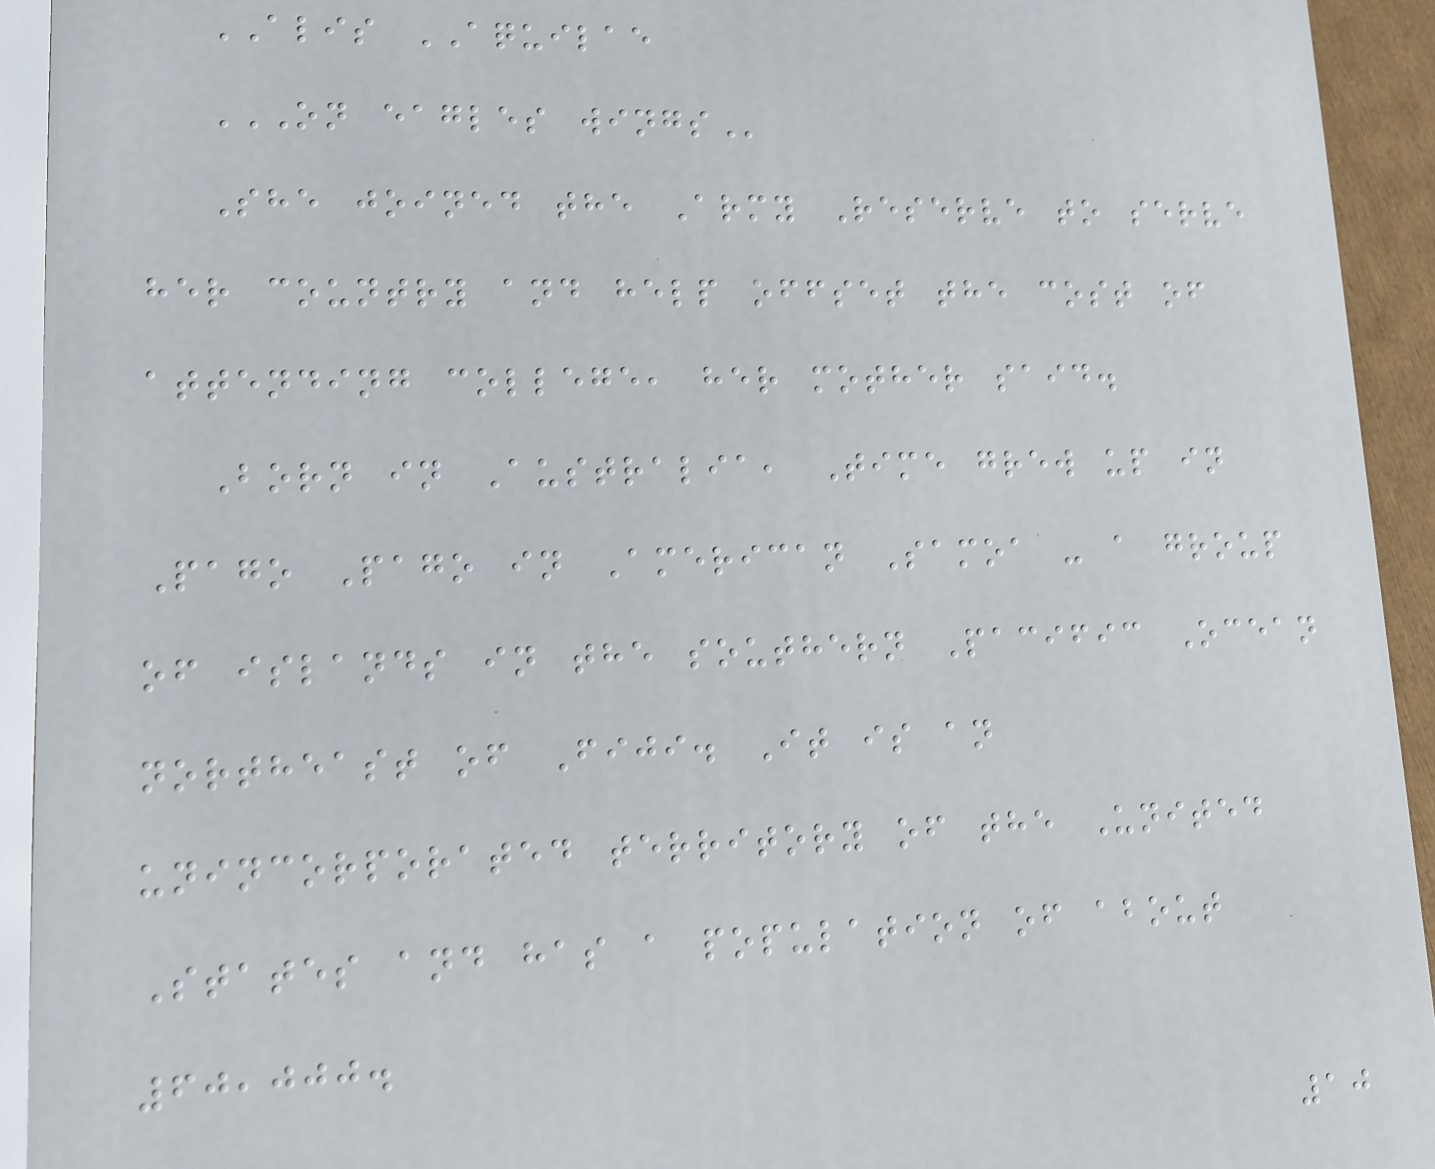ALIS AQUILAE
ON EAGLES WINGS
She joined the Army Reserve to serve
her country and help offset the cost of
attending college, her mother said.
Born in Australia, Time grew up in
Pago Pago in American Samoa - a group
of islands in the southern Pacific Ocean
northeast of Fiji. It is an
unincorporated territory of the United
States and has a population of about
60,000.
10
